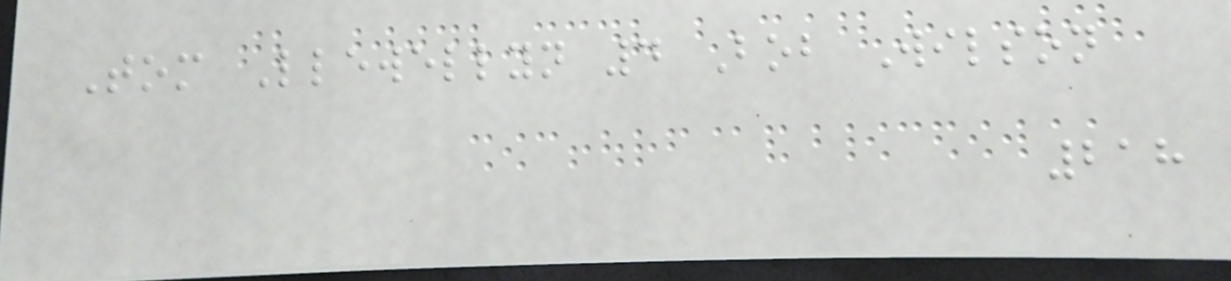Tom Llewellyn 4 Bob Wilson
218
